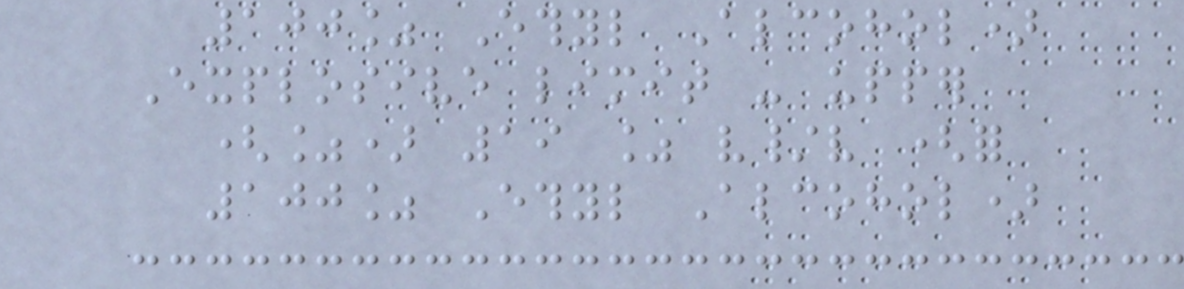100% Ethyl Alcohol)
Explosive limit - upper
(%) 19 % v/v (for
100% Ethyl Alcohol)
